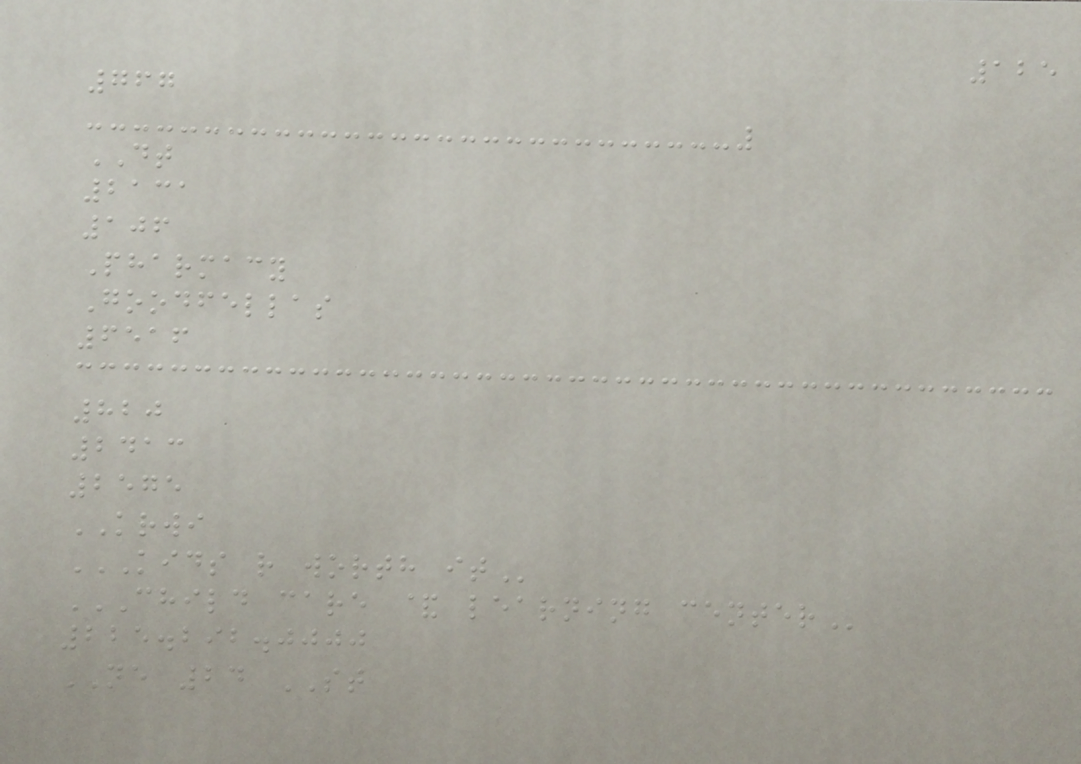125
767
DT
2131
106
Pharmacy
Goodfellas
6516
820
2413
2575
KRWI
KIDS R WORTH IT
CHILD CARE & LEARNING CENTER
225.292.0000
NE 24 ST
